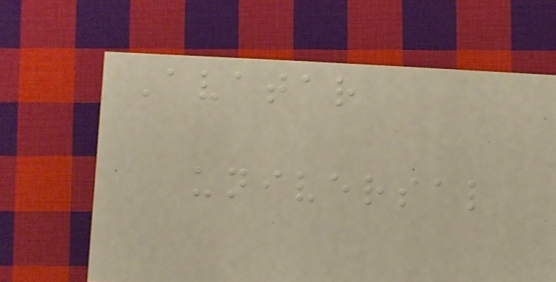Avatar
universal
